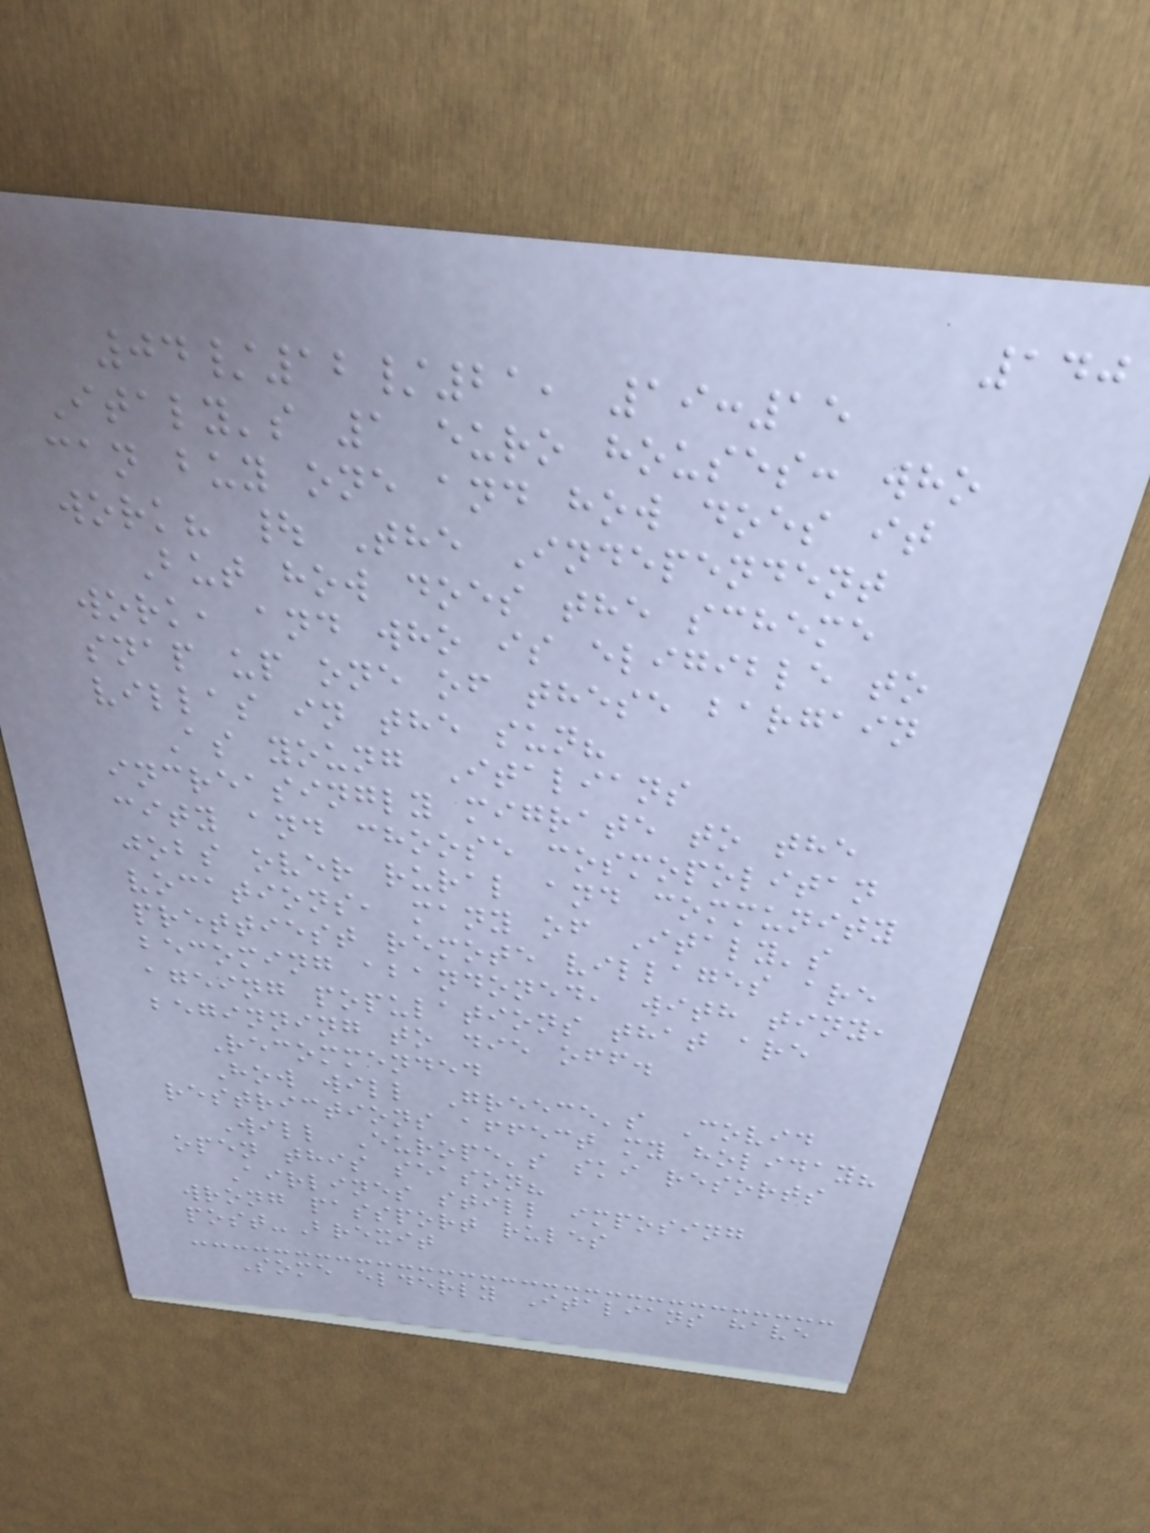140
04/12/21, 19:15
Italy's 1 euro houses: who
can buy one and how does it
work? | The Independent
But how does the scheme
work, and who is eligible to
snap up one of these bargain
villas in the sun?
As young Italians
increasingly migrate to the
city and choose cosmopolitan
jobs over rural and community
vocations, many of Italy's
prettiest remote villages are
becoming abandoned, with tiny,
ageing populations that are
beginning to die off.
Recommended
How will Greece's Covid
restrictions affect my holiday?
Will Europe's ski resorts
open this season?
Airlines still imposing
wrong passport rules
post-Brexit
Some elderly Italians have
